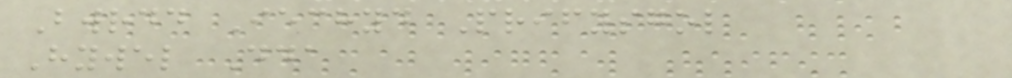Bwrdd Iechyd Prifysgol
Hywel Dda
